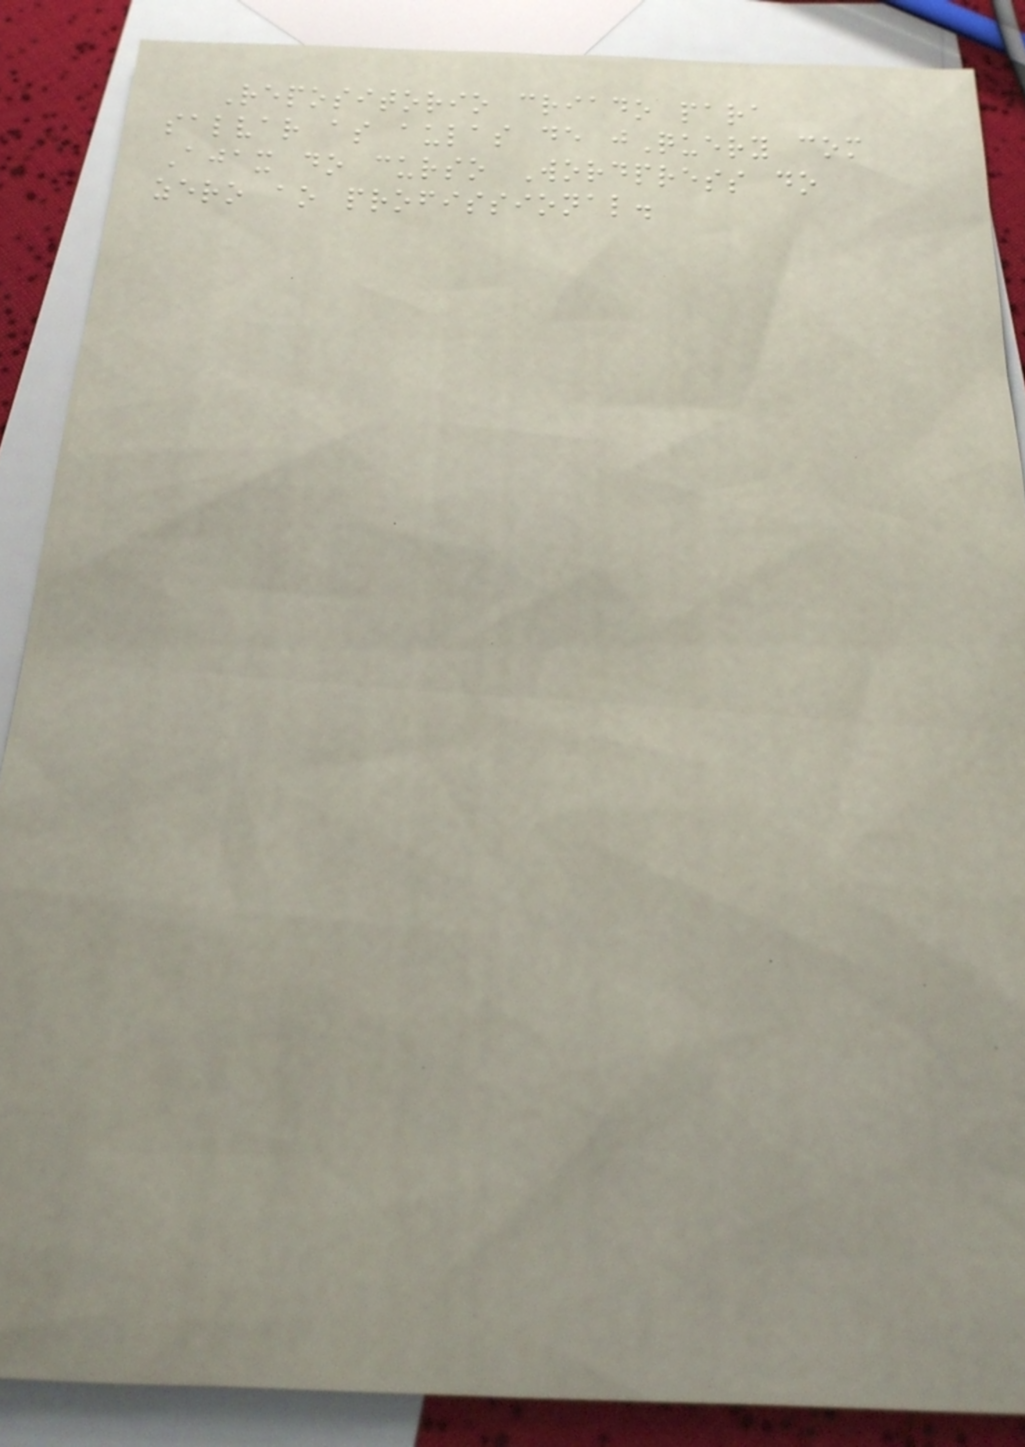Repositorio criado para
salvar as aulas de jQuery com
Ajax do curso Wordpress do
zero ao profissional.
